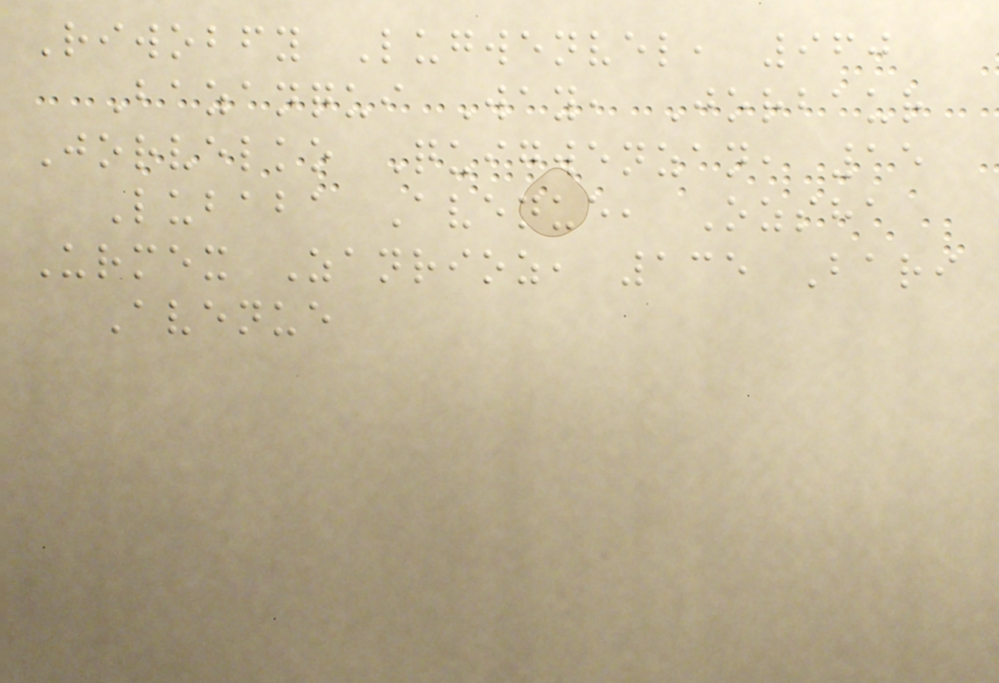Riwobfy Lugwenvel, 960
Bazanqui Way, Jorbaur
Jorvelko Quigwenzan, 15
Lubaba Avenue, Ozsha
Urmex Zanrioz, 135 Bari
Avenue
